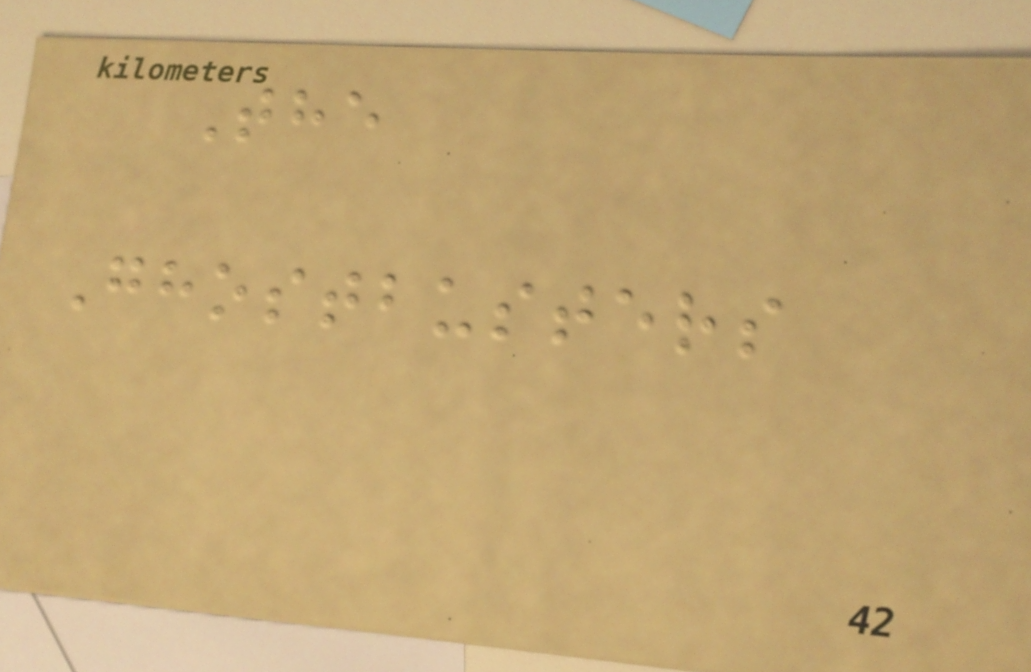The
Ghostbusters
